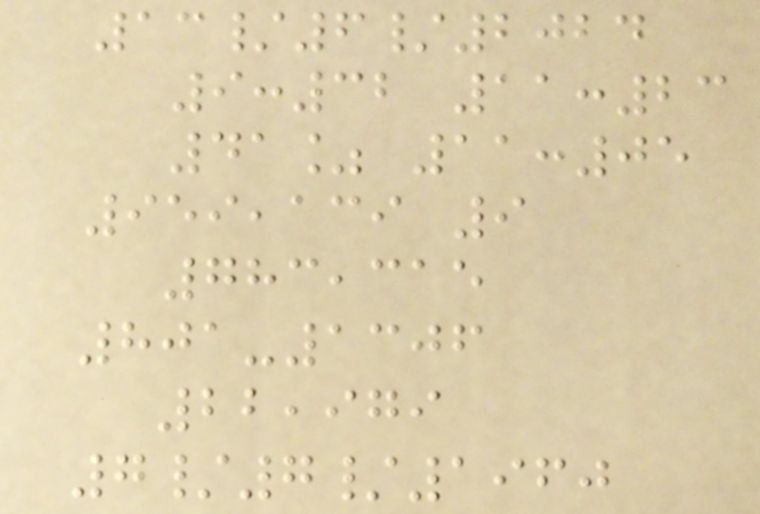13/6/2024
9:32 11:23
41% 11:05
959,139 9
783,315
801-1306
22,979
7/7/1960
